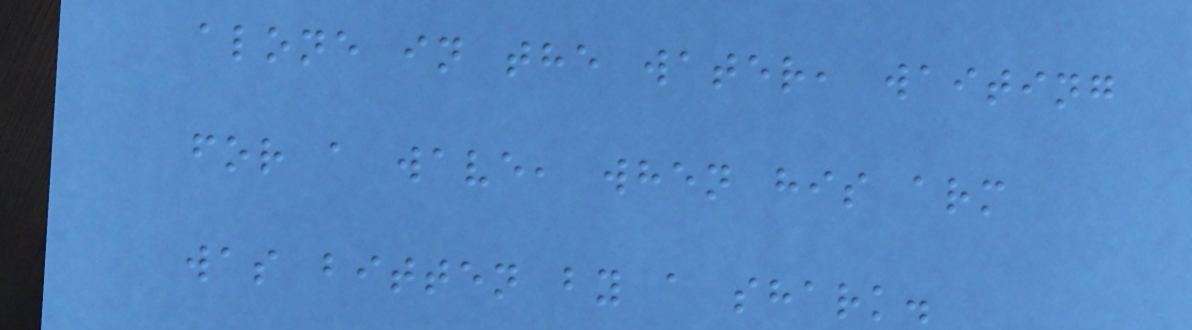alone in the water, waiting
for a wave, when his arm
was bitten by a shark.
